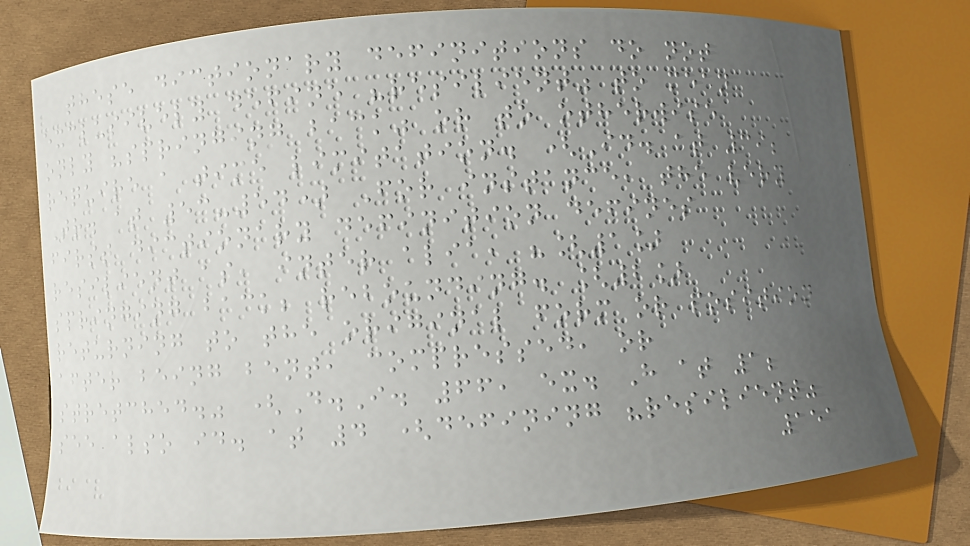these dictionary definitions do not
exclusively define "resilient" to mean
only "springing back" or to otherwise
require a time limitation. (Id. at 39;
Tr. at 53-54) For instance, the very
first dictionary definition defines
resilient as, inter alia, "[1]
springing back; rebounding. [2]
returning to the original form or position
after being bent, compressed, or
stretched." (D.I. 66, ex. H at 1;
see also id. at 4 (defining "resilient"
151
